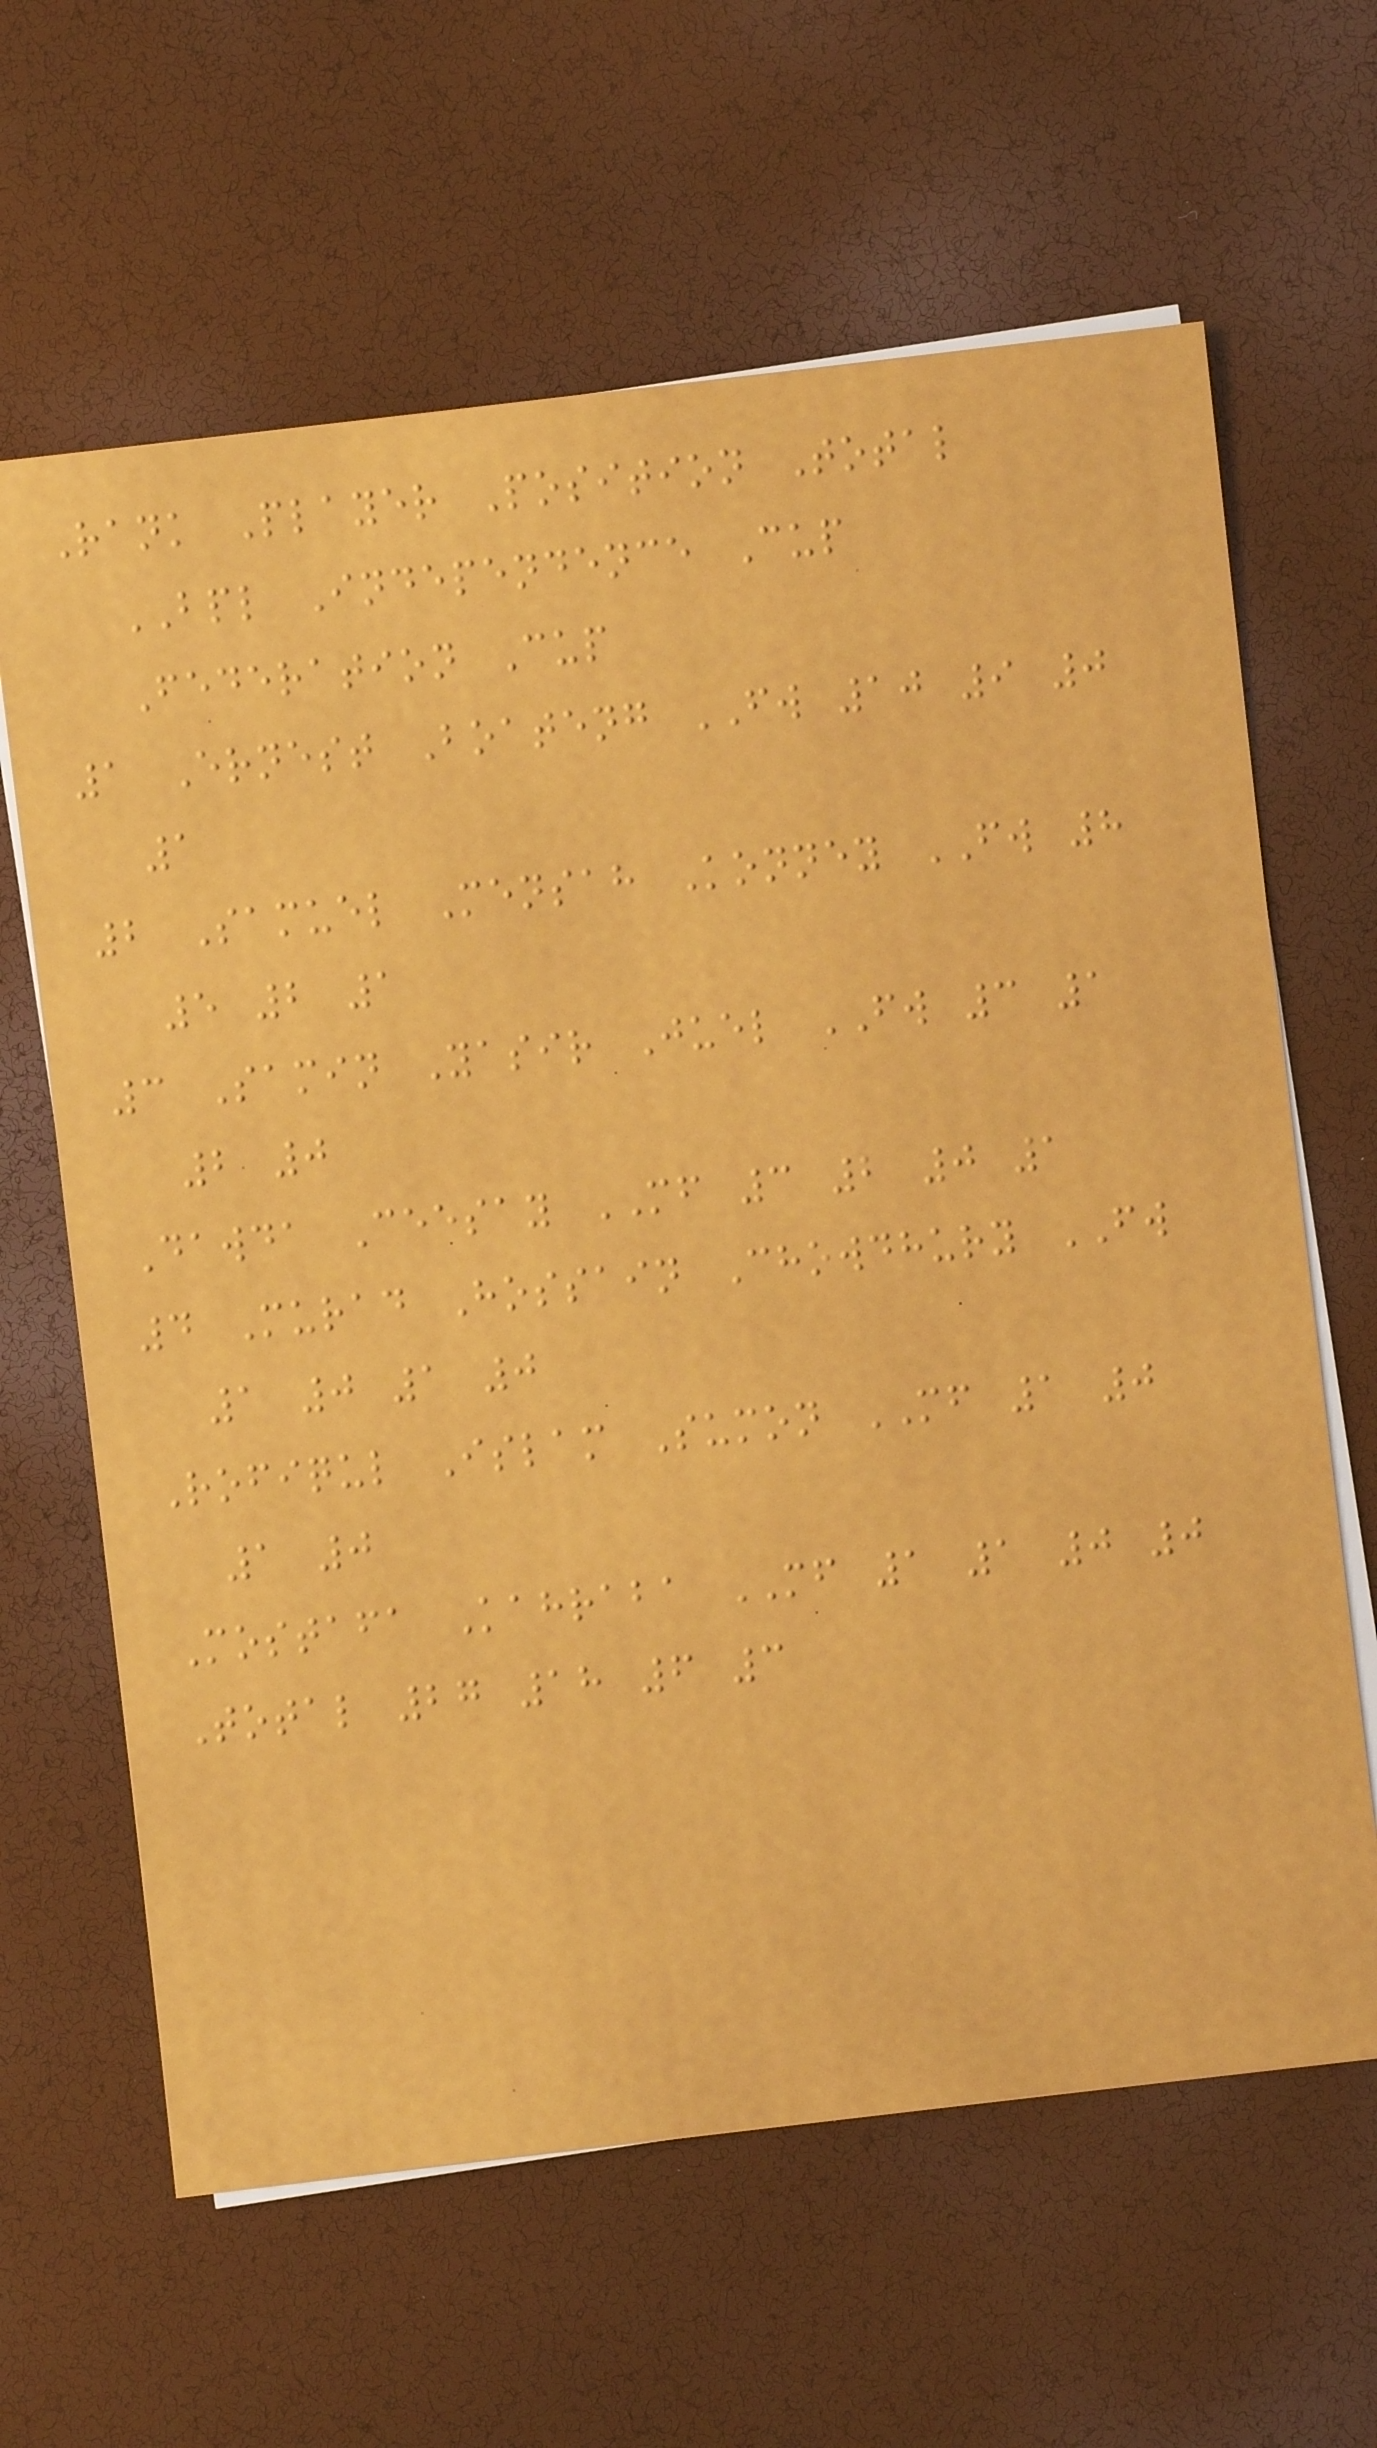Rank Player Position Total
BPL Independence Cup
Federation Cup
1 Ernest Boateng FW 10 9 0
1
2 Samuel Mensah Konney FW 8
5 2 1
3 Samin Yasir Juel FW 3 1
2 0
Dawda Ceesay MF 3 2 0 1
4 Murad Hossain Chowdhury FW
1 0 1 0
Rofiqul Islam Sumon MF 1 0
1 0
Mostafa Kahraba MF 1 1 0 0
Total 27 18 6 3
